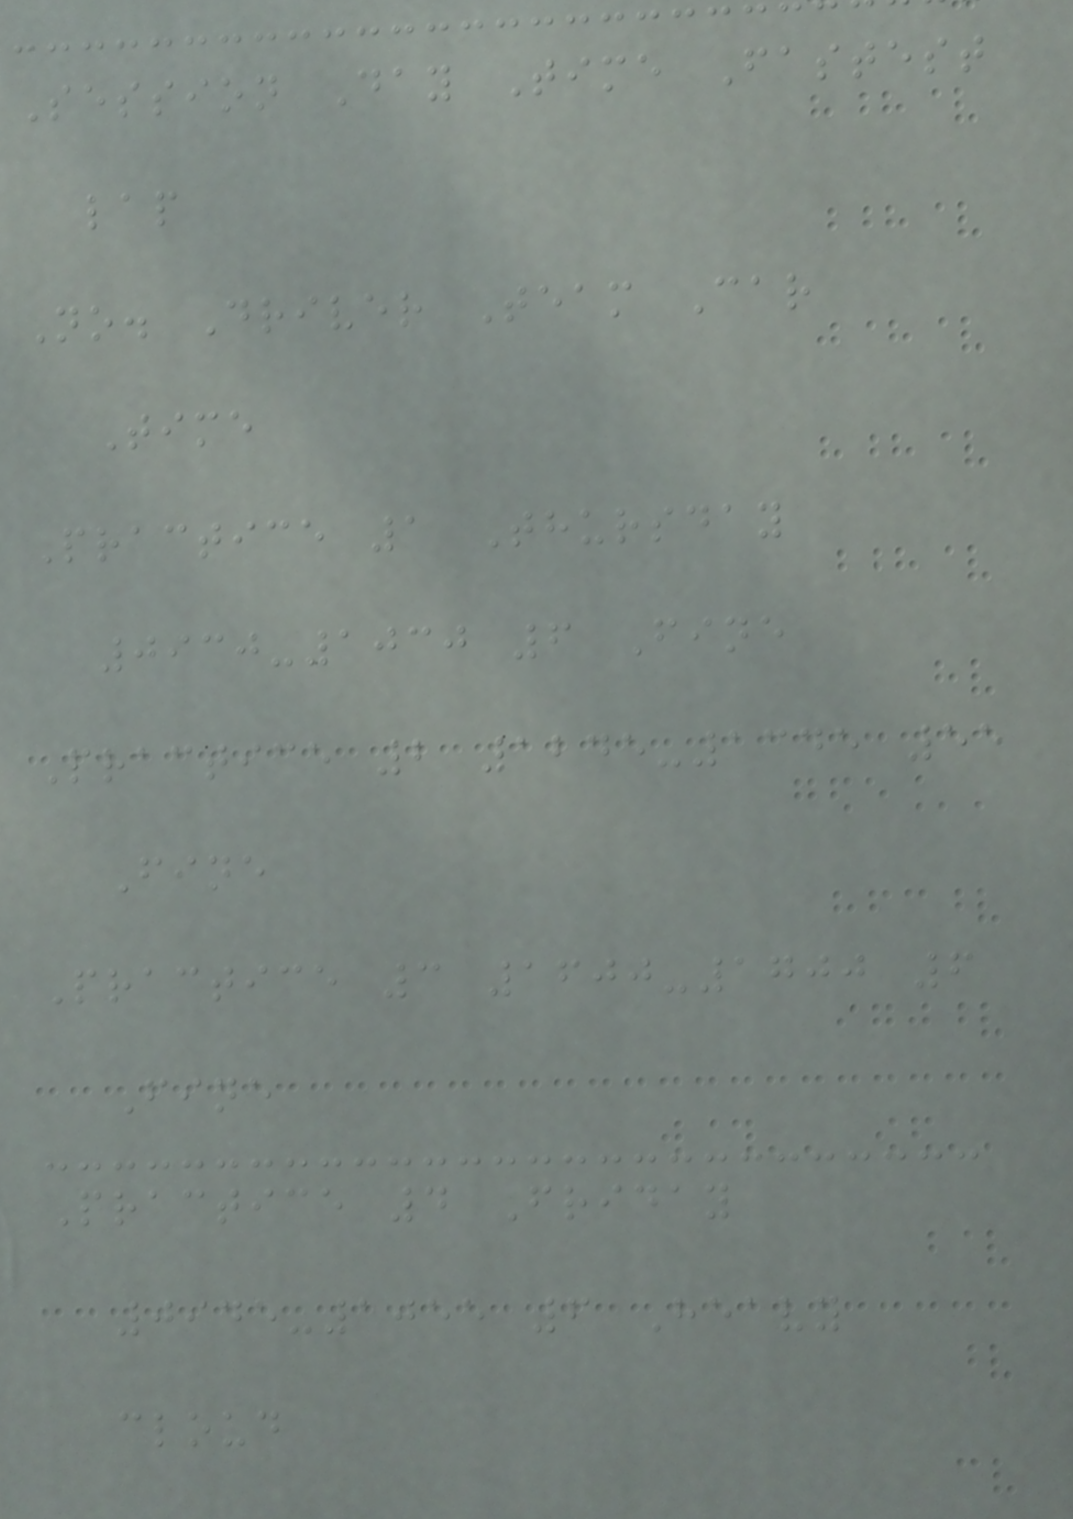Session Day Time Fastest
lap
No. Driver Team Car
Time
Practice 1 Thursday
0930-1030 6 Fine
Practice 2 1245-1345 55
Fine
Practice 3 1600-1700 6
Fine
Practice 4 Friday
0945-1055 6 Heavy
cloud
